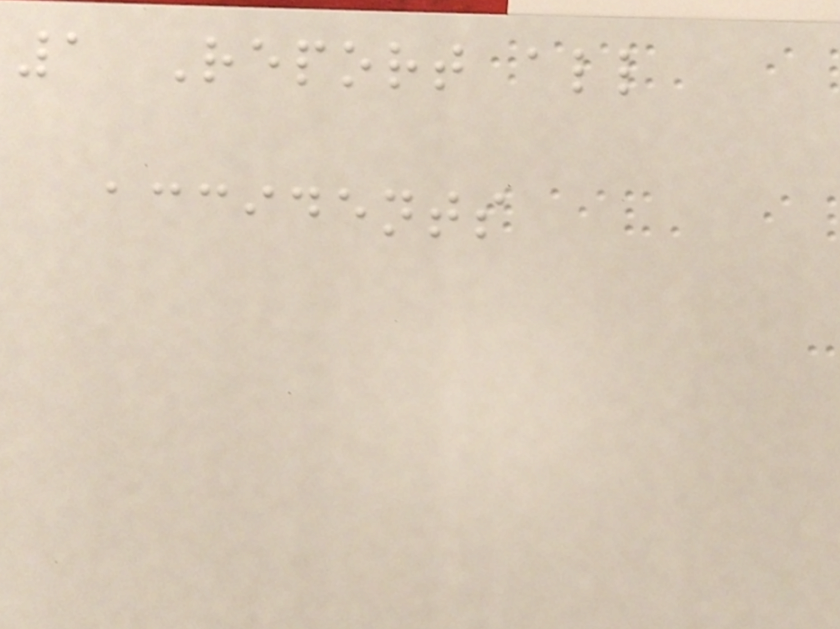1 Report all
accidents
